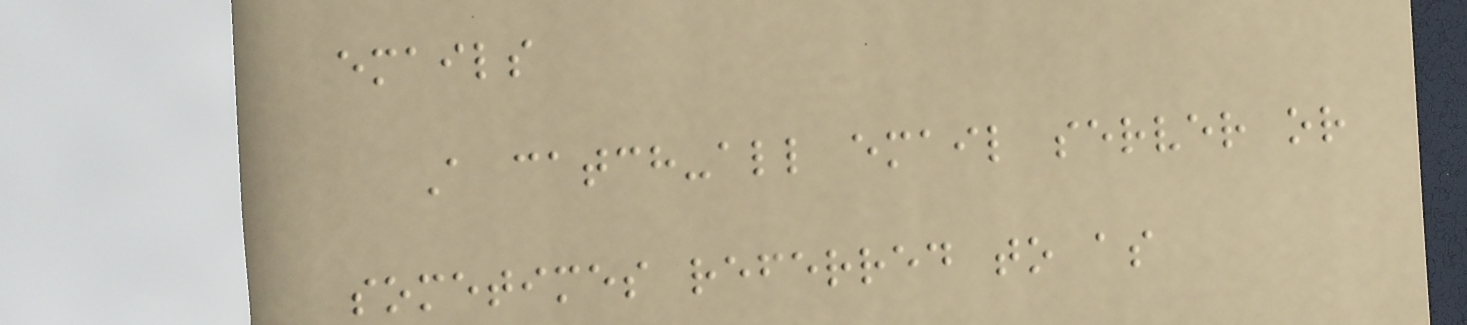emails
A catch-all email server or
sometimes referred to as
